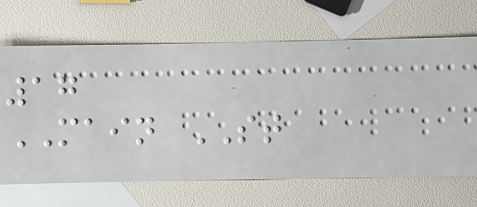17
MAIN ST
